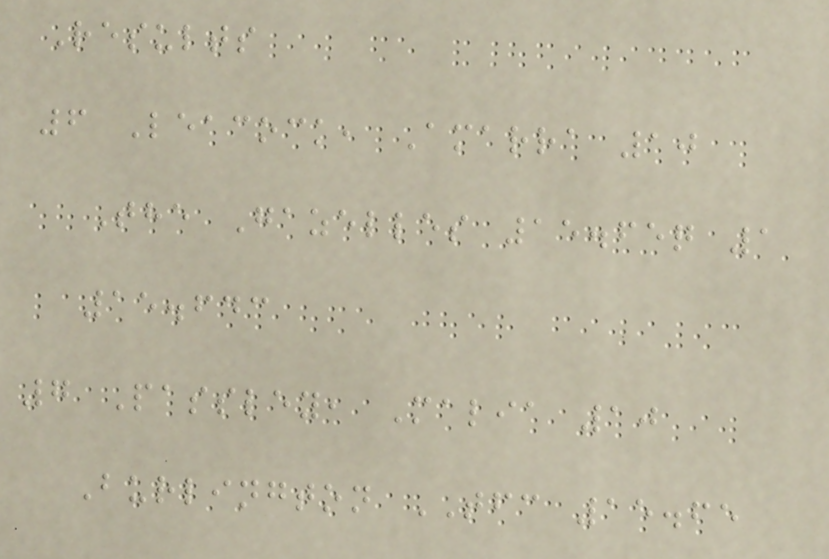Results
6 Leacock, Amarra 10
The Gazelles 15.65q 1
15.643
7 Passley, Malia 10
Burlington TFC 15.65
